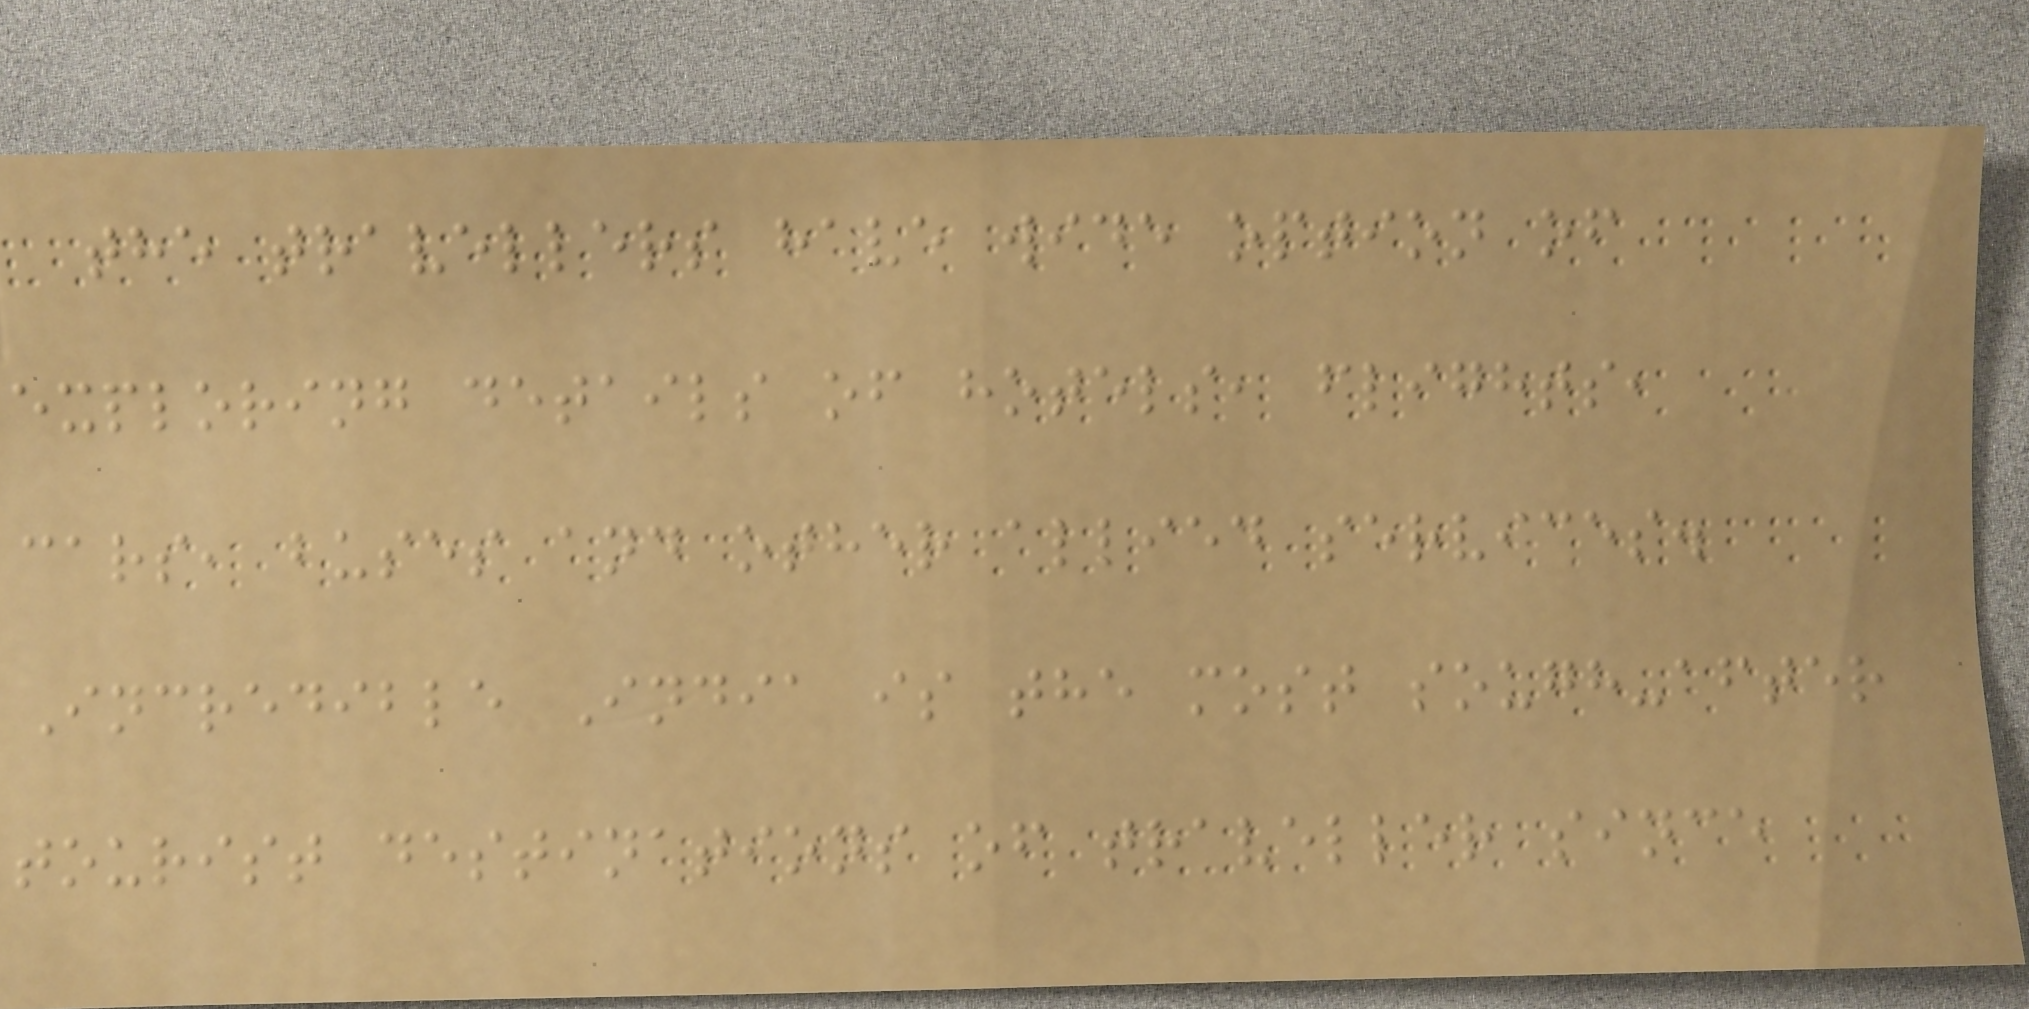the travellers have wide option of
exploring details of hotels, flights,
cars, buses and other allied services.
Incredible India is the most sough-after
tourist destinations of traveller since
